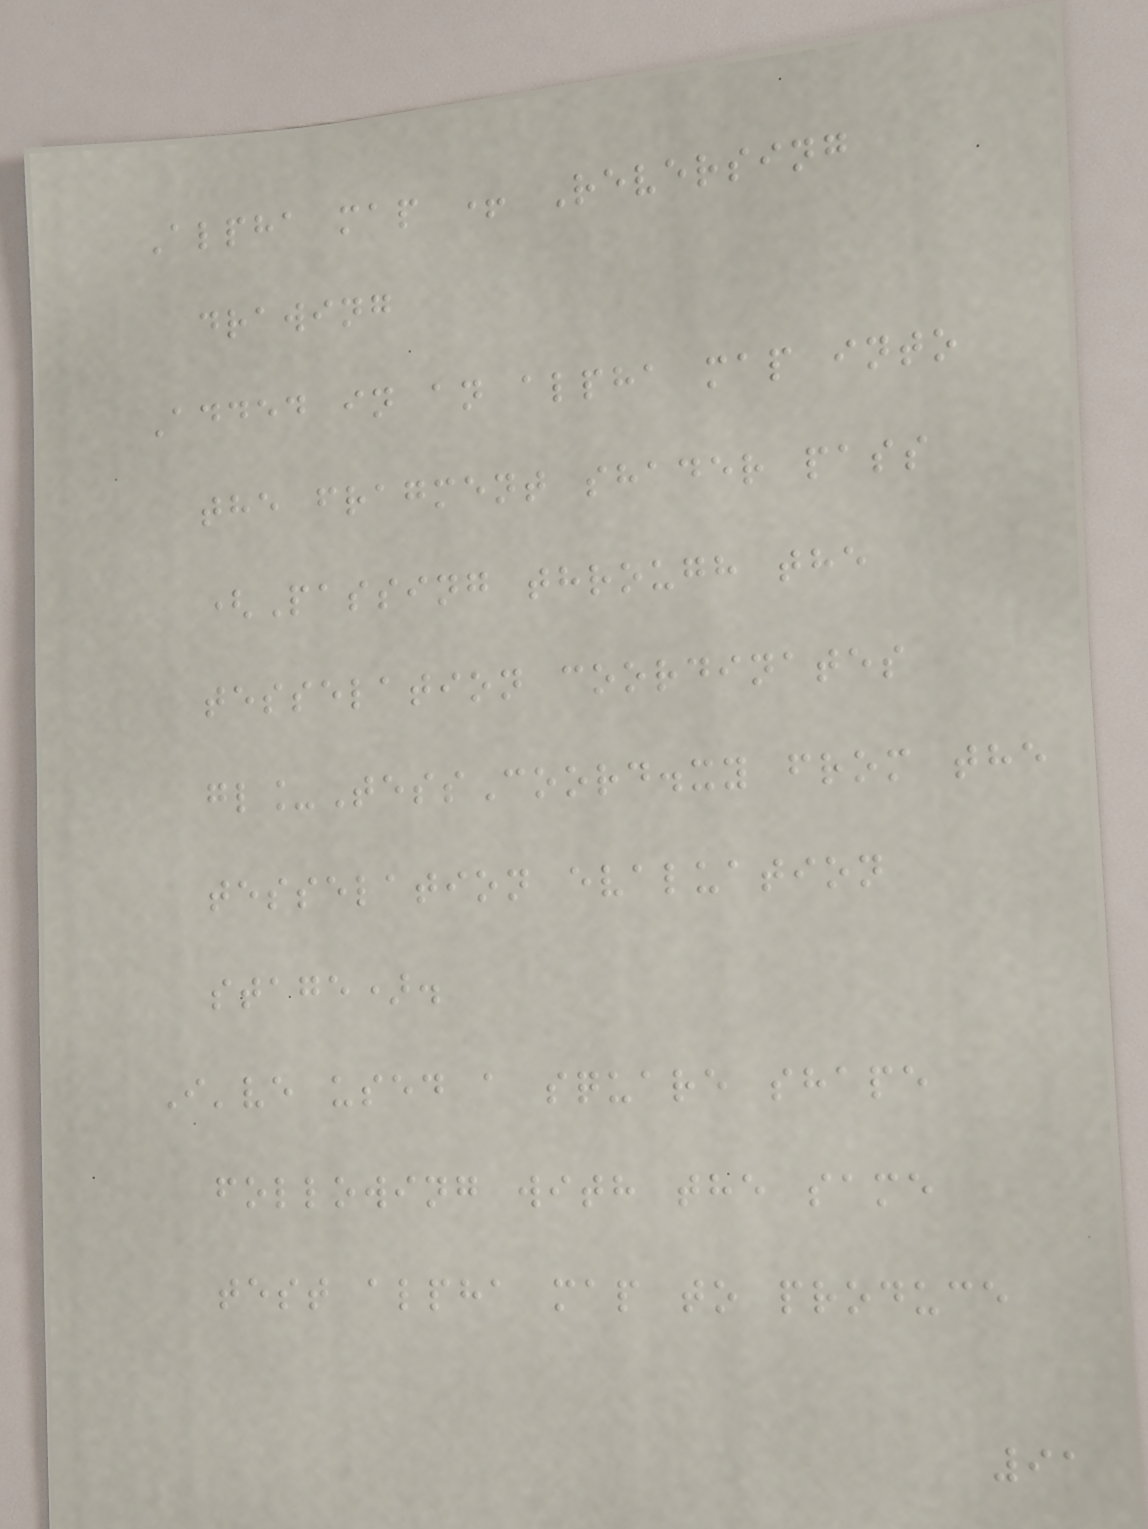Alpha map + Reversing
drawing
Added in an alpha map into
the fragment shader pass
(Passing through the
tesselation coordinates
gl_TessCoord.xy from the
tesselation evaluation
stage).
I've used a square shape
following with the same
test alpha map to produce
91
